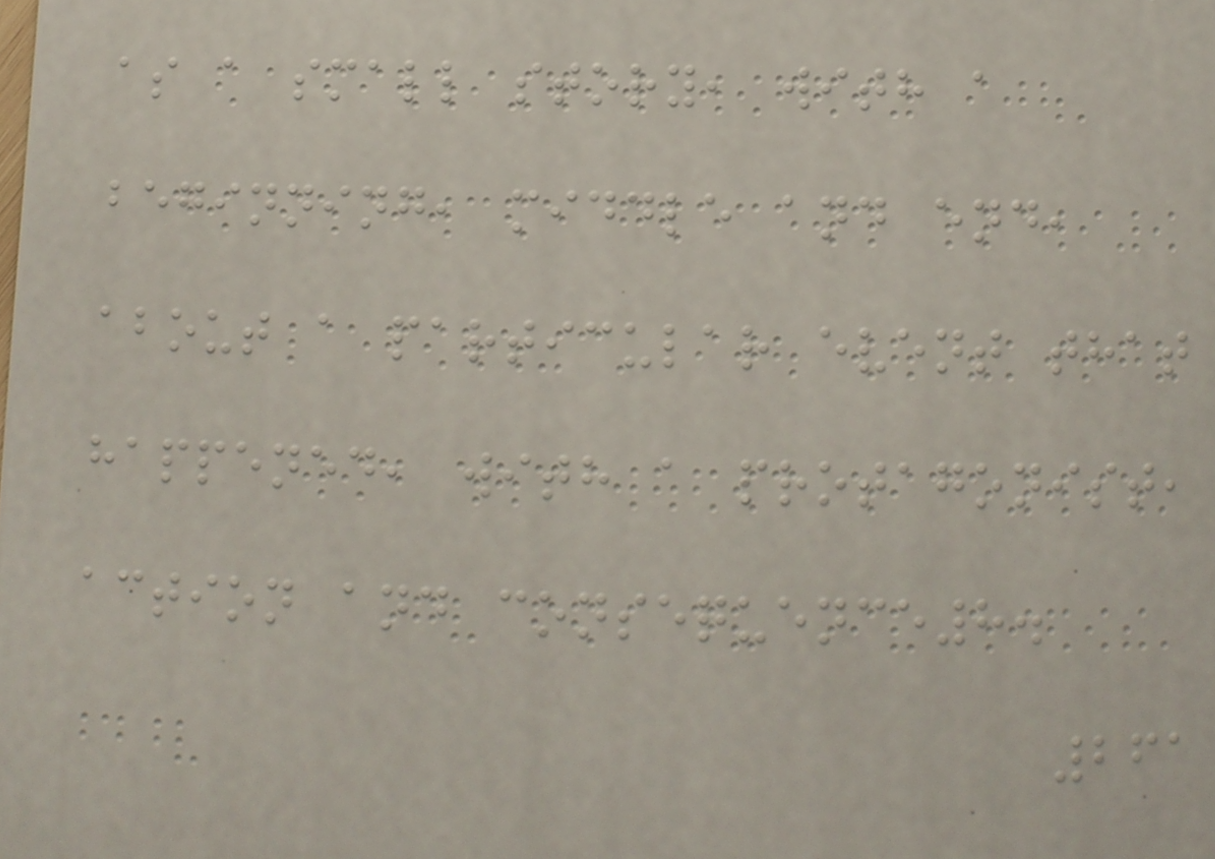as a small story, with a
beginning, middle and end,
about a particular event that
happened, with a protagonist,
action and consequence8.
261
